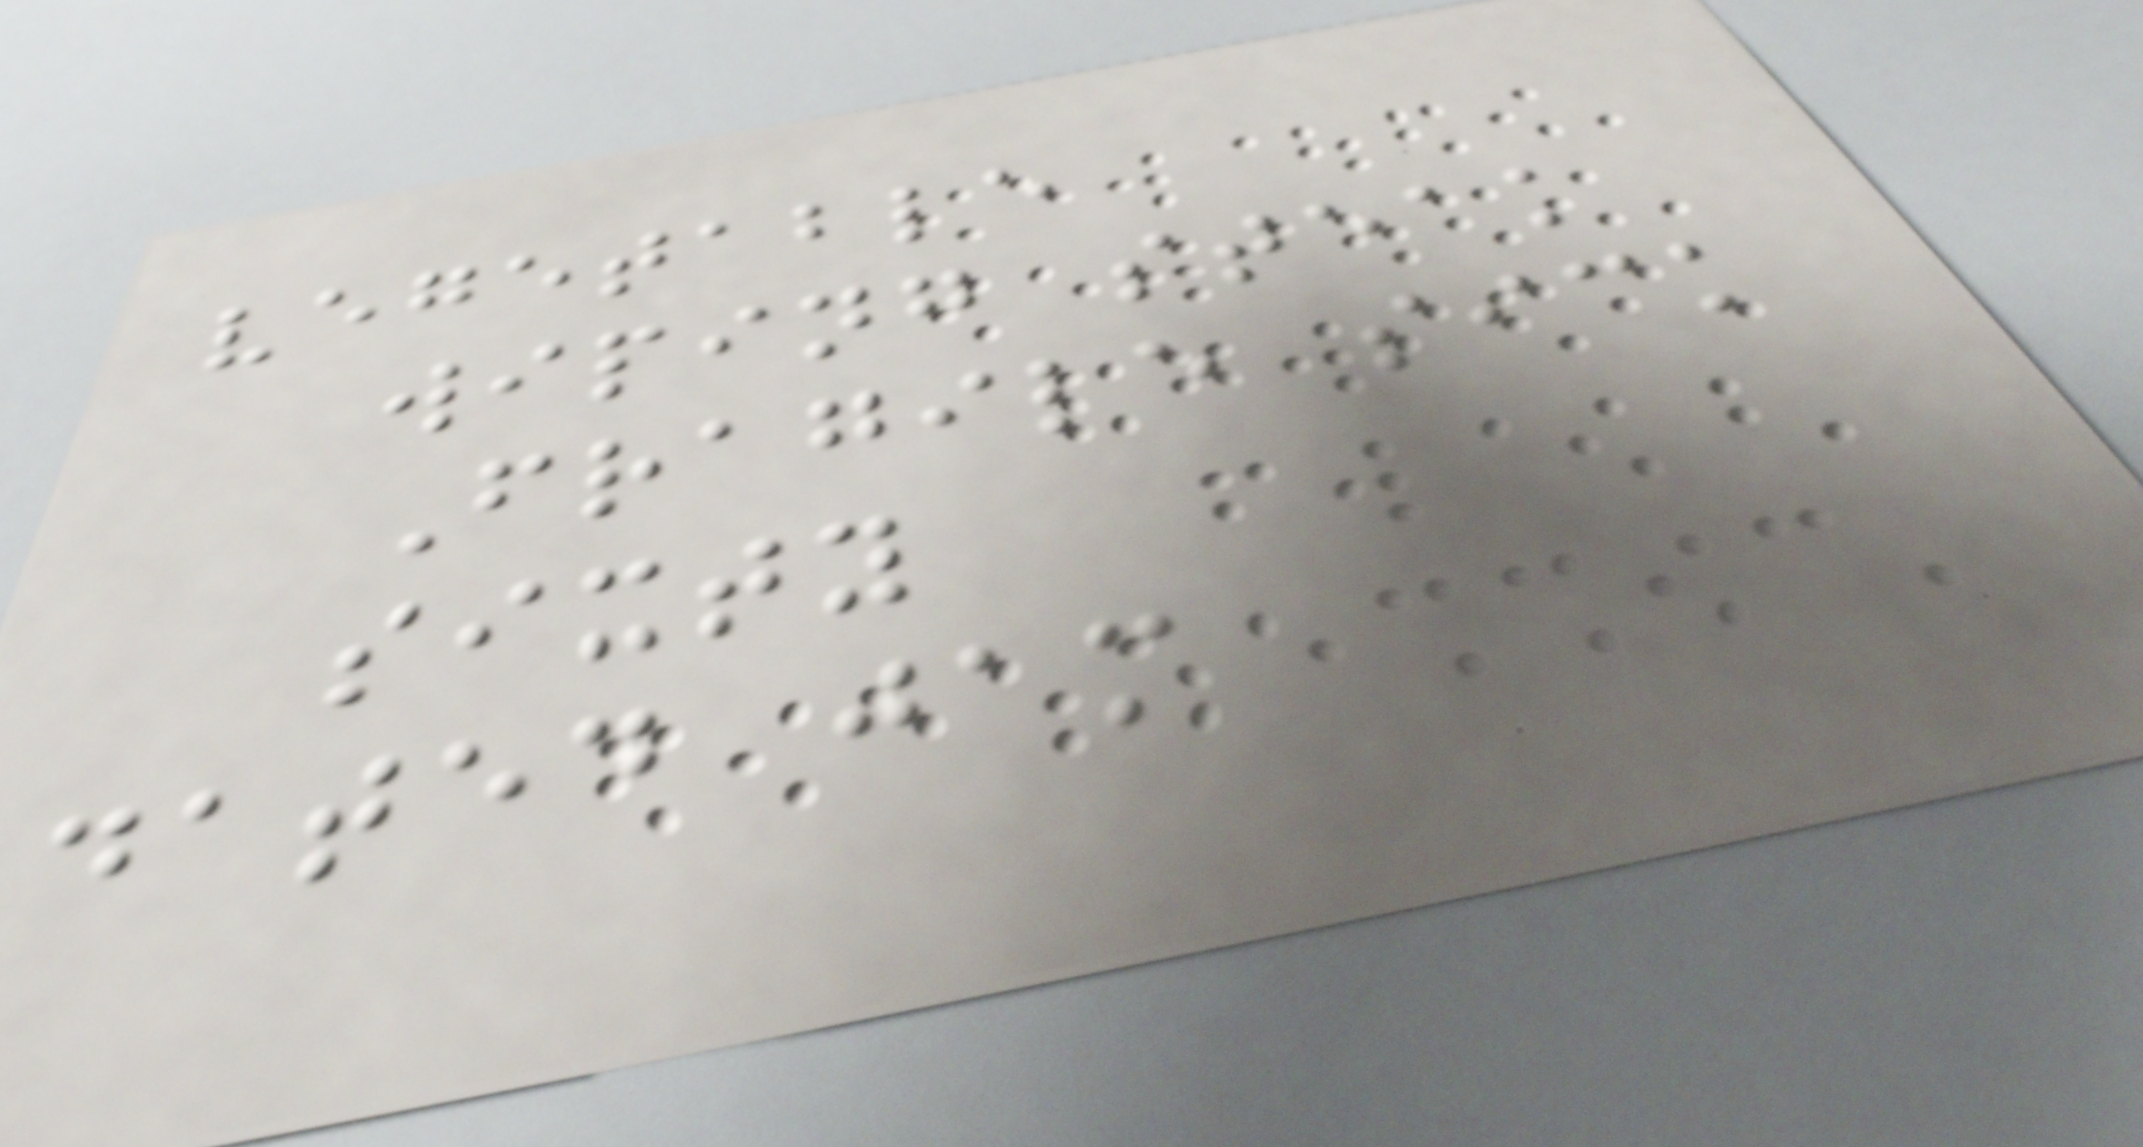vegetable
wiping steak
Fragile sick
sixty
dated jam
